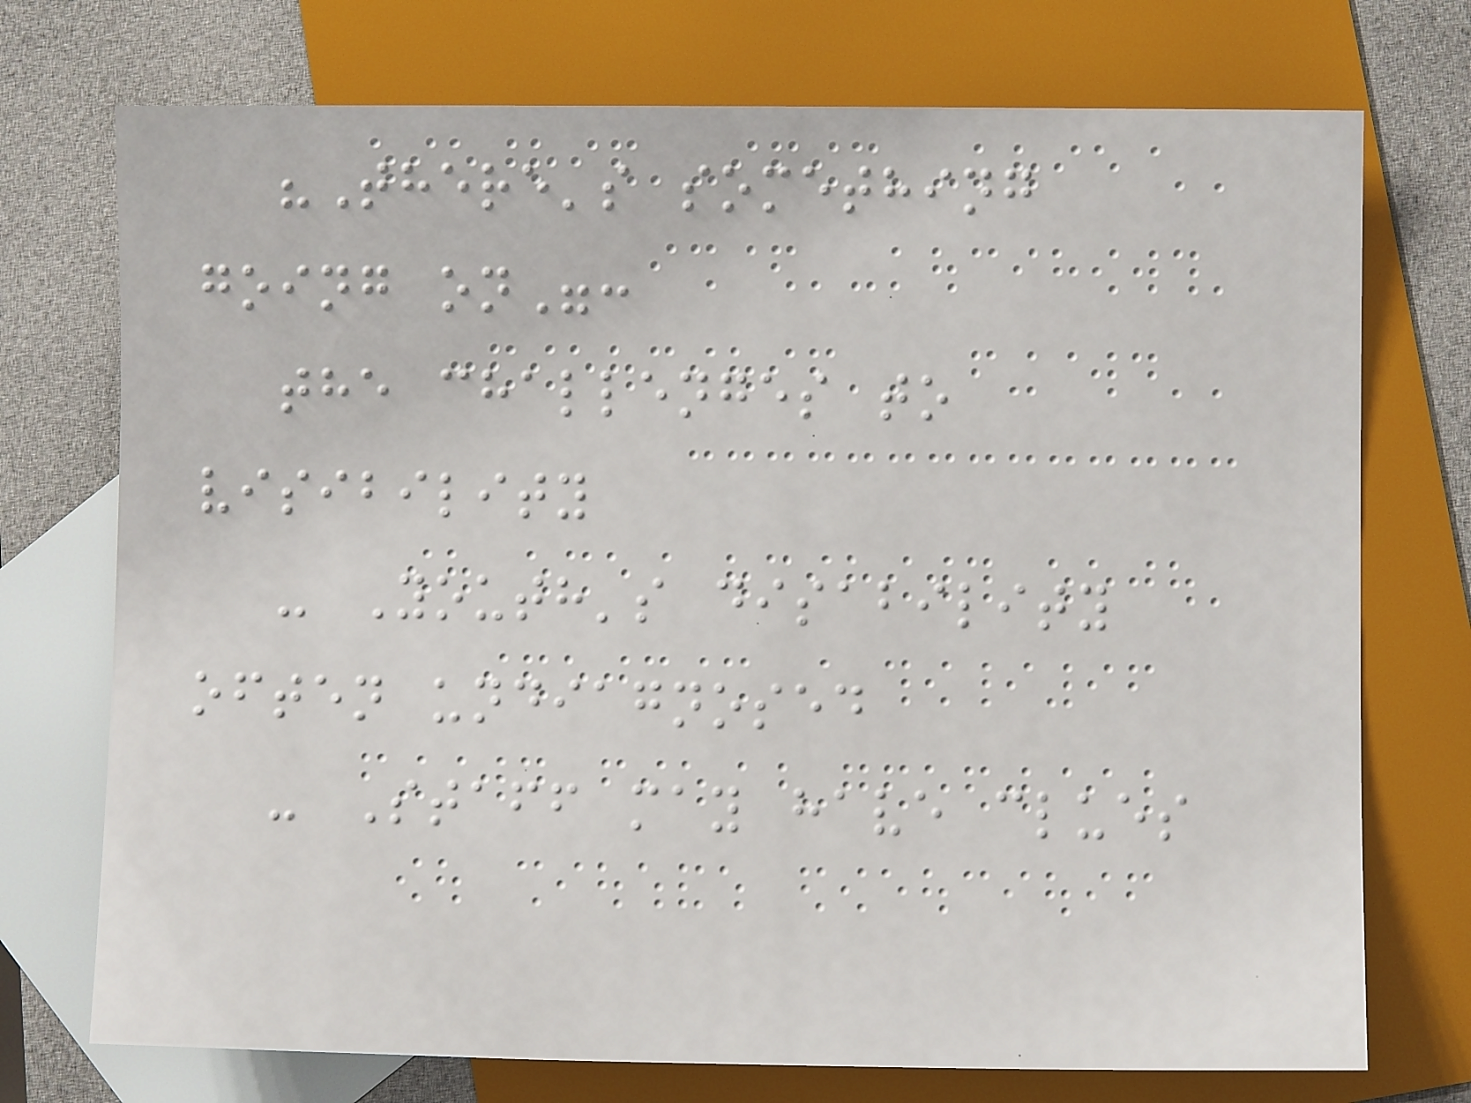"There's something
going on":
the challenges to
visibility
- Youth's disability
often undiagnosed
- Staff may have clues
